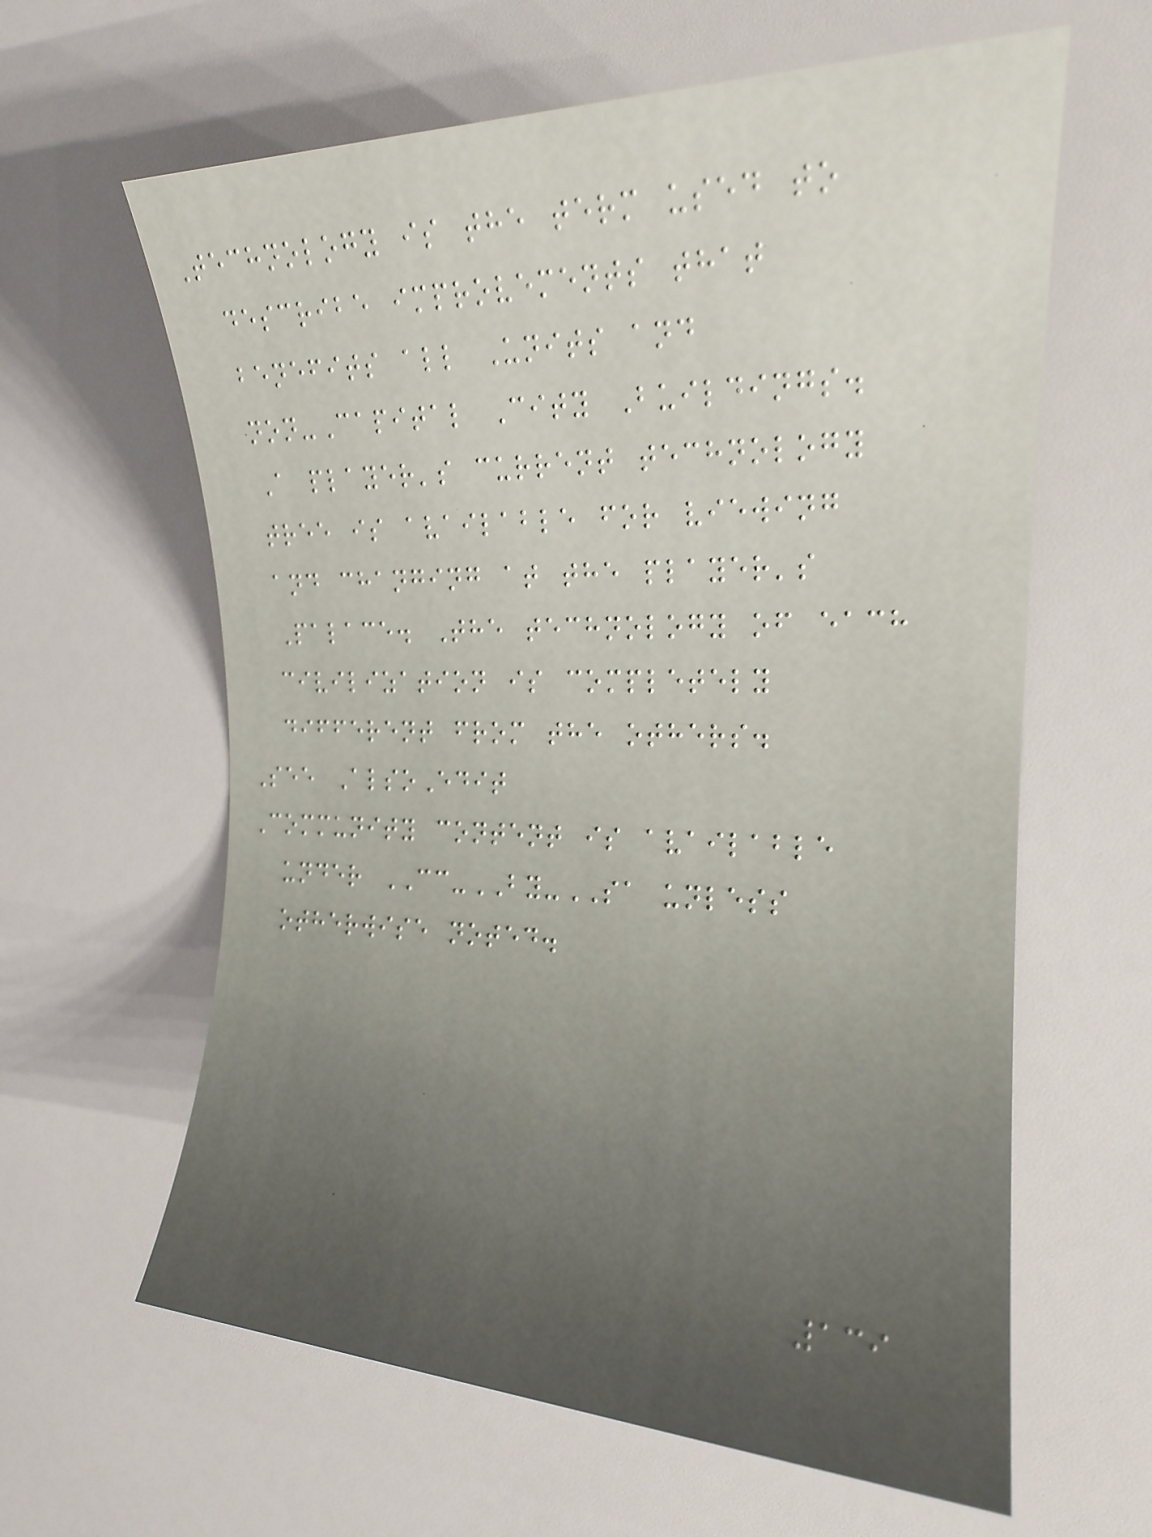Technology is the term used to
describe improvements that
benefits all Units and
non-Capital City Buildings.
A player's current technology
tree is available for viewing
and changing at the player's
Palace. The technology of each
civilization is completely
different from the others.
See AlsoEdit
Community content is available
under CC-BY-SA unless
otherwise noted.
139
